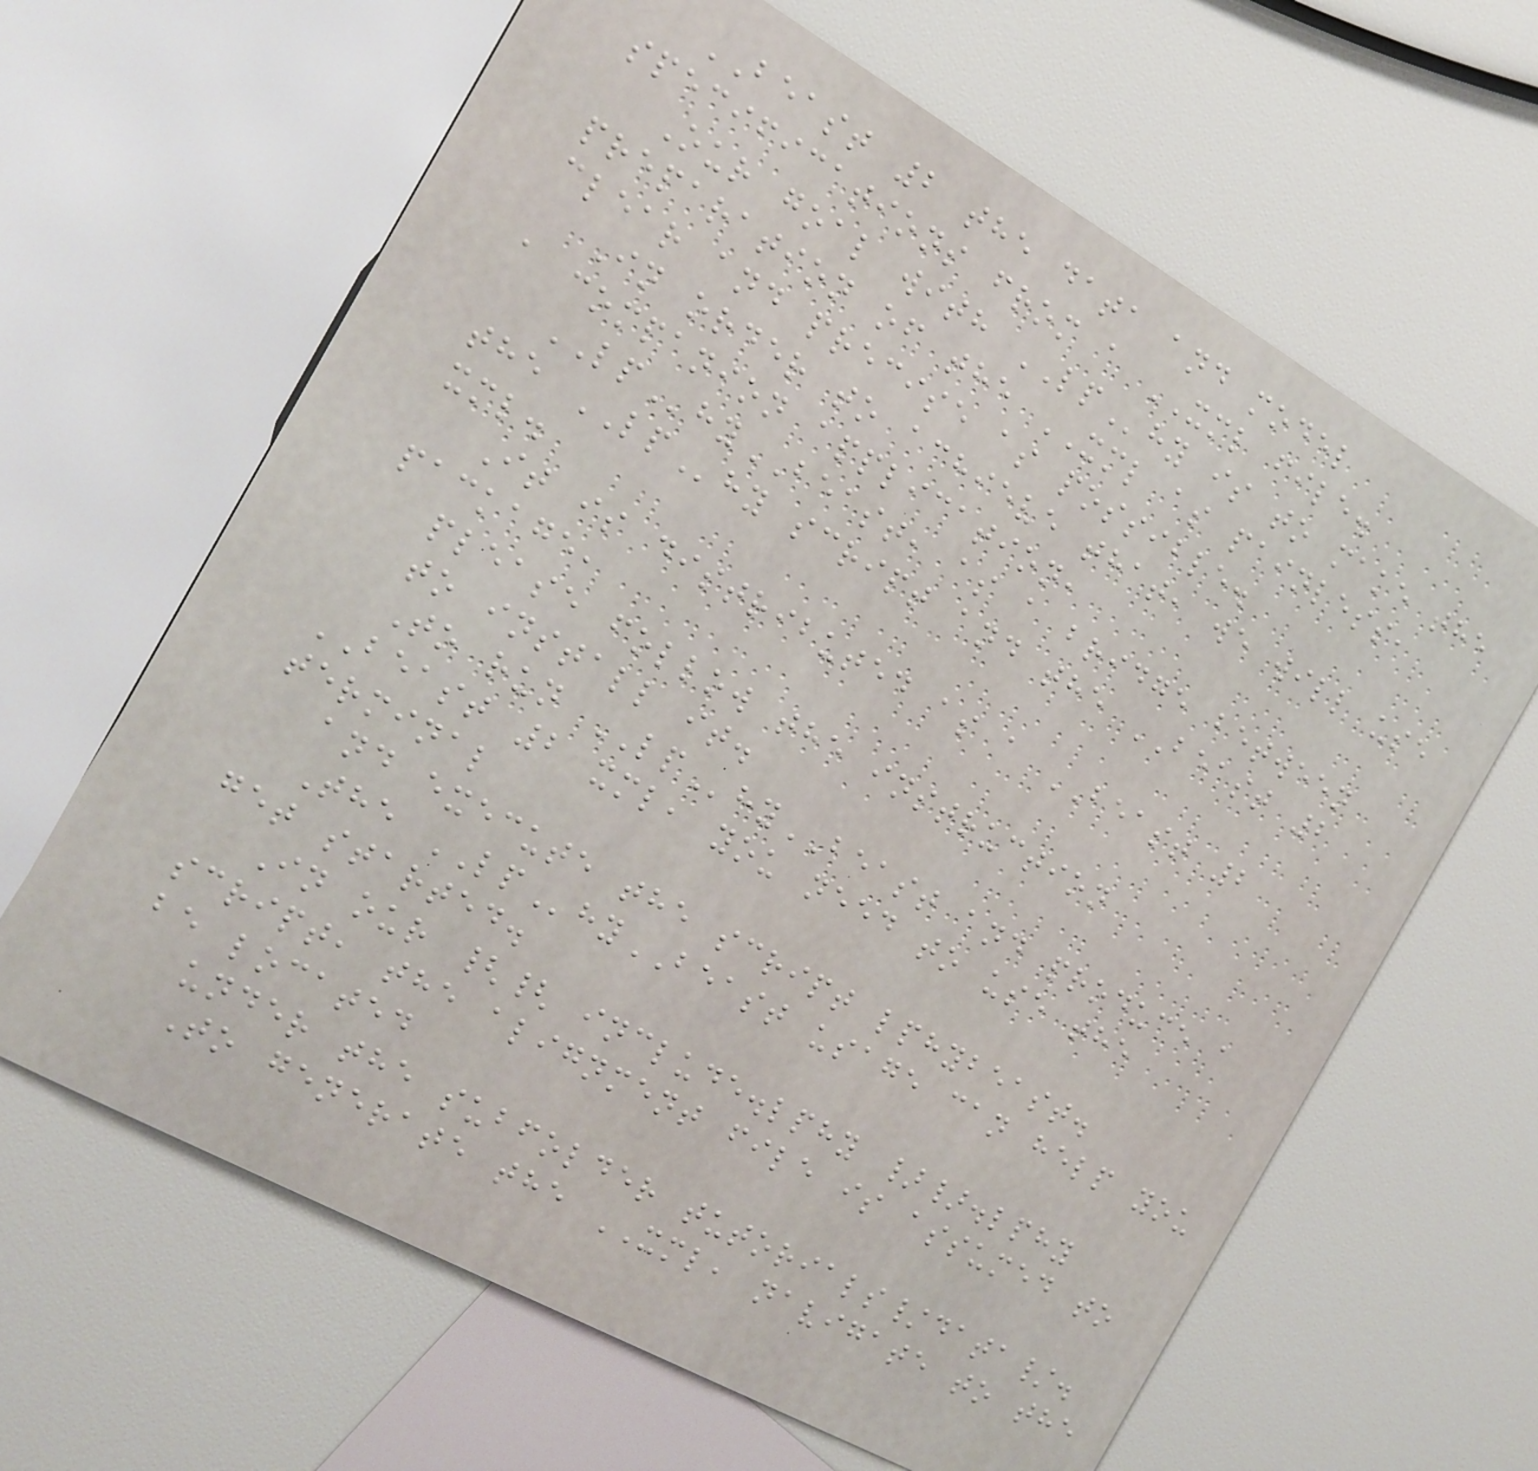BEAST 2 the data and model
specifications from a XML file.
Our goal with LPhy is to make the
preparation of the XML as painless,
clear and precise as possible.
In order to achieve that, we will use
a companion application,
LPhyBEAST, as a bridge between
the LPhy script and the BEAST 2
xml.
It is distributed as a BEAST 2
package,
please follow the instruction
to install it.
To run LPhyBEAST and produce a
BEAST 2 xml, you need to use the
terminal
and execute the script lphybeast.
The LPhyBEAST usage can help you
get started.
In our {{ include.lphy }}.lphy
script, the alignment file is assumed to
be located
under the subfolder tutorials/data/.
To generate the XML, navigate to the
